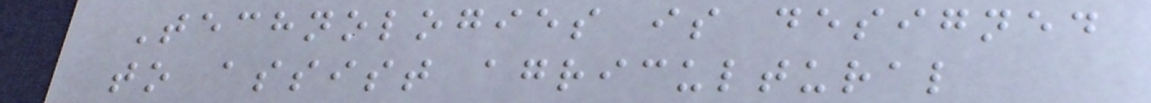Technologies is designed
to assist agricultural
